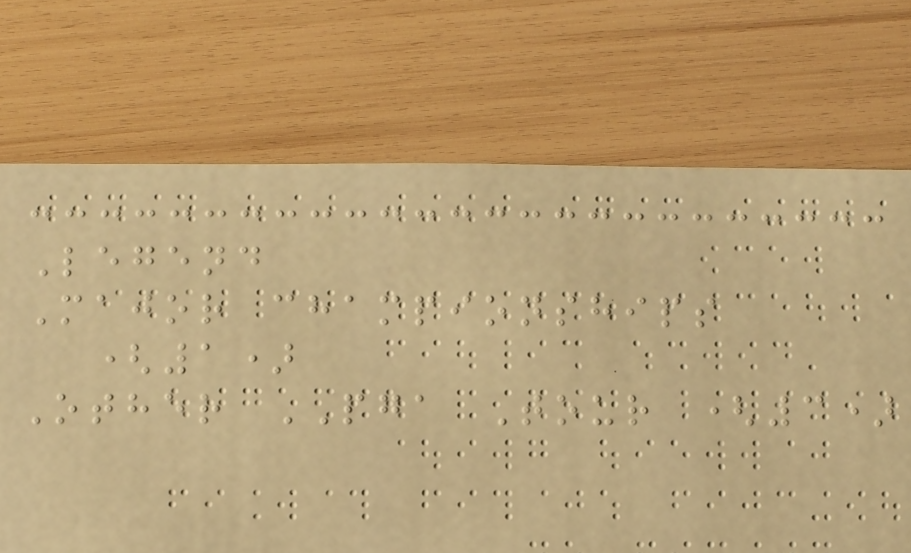Legend
Major championships
(1)
Other PGA Tour (3)
